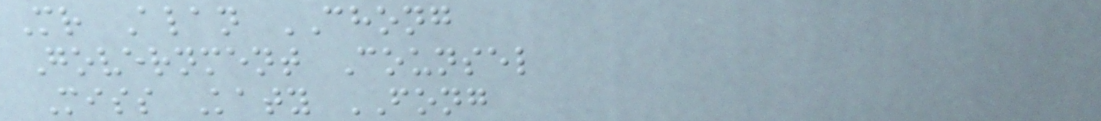Mr Alan CHONG
Government Counsel
Miss Katy FONG
